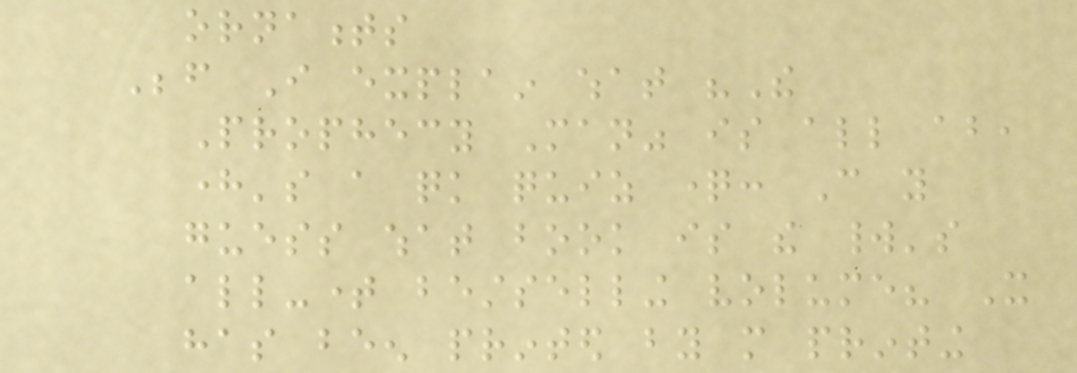ornaments
Before I explain what "The
Prophecy Man" is all about,
here's a quick quiz question: Can you
guess what book is the world's
all-time bestselling volume? It
has been printed by more printing
